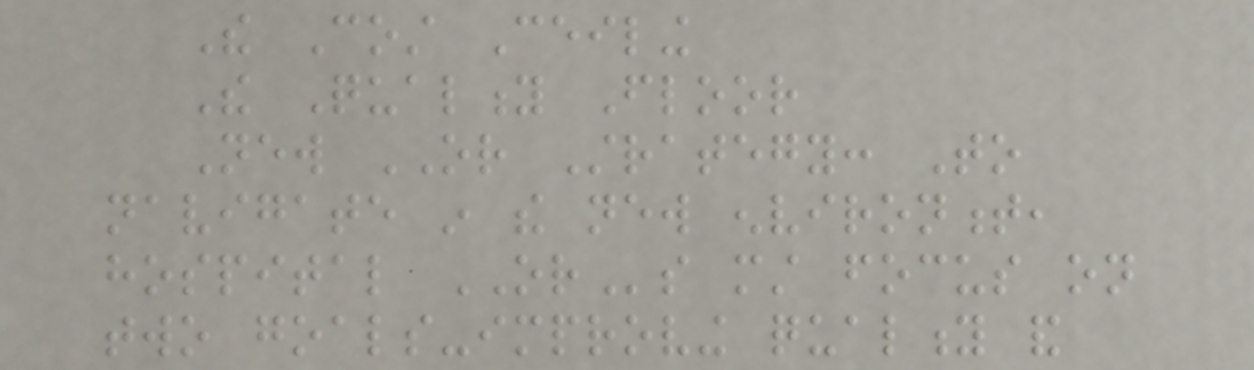The Cost Ceiling
The Quality Floor
New OR Strategy: To
navigate in the new environment,
hospital ORs must focus on
two goals-improving quality and
